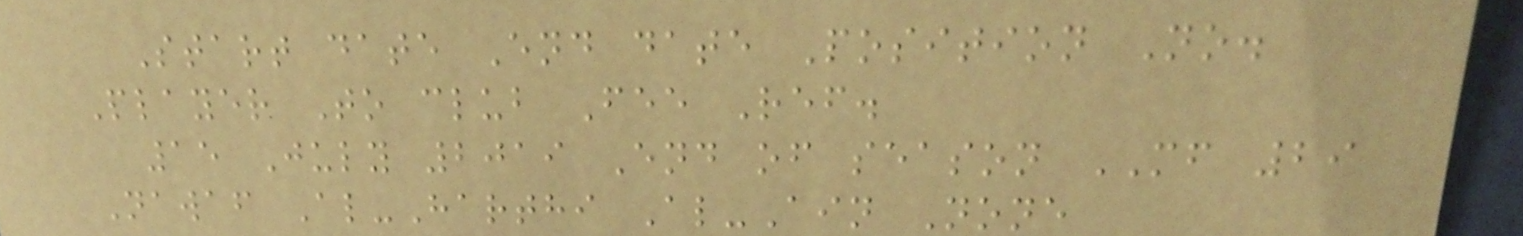Start date End date Position No.
Player To club Fee Ref.
15 July 2019 End of season MF 29
Nawaf Al-Harthi Al-Ain None
